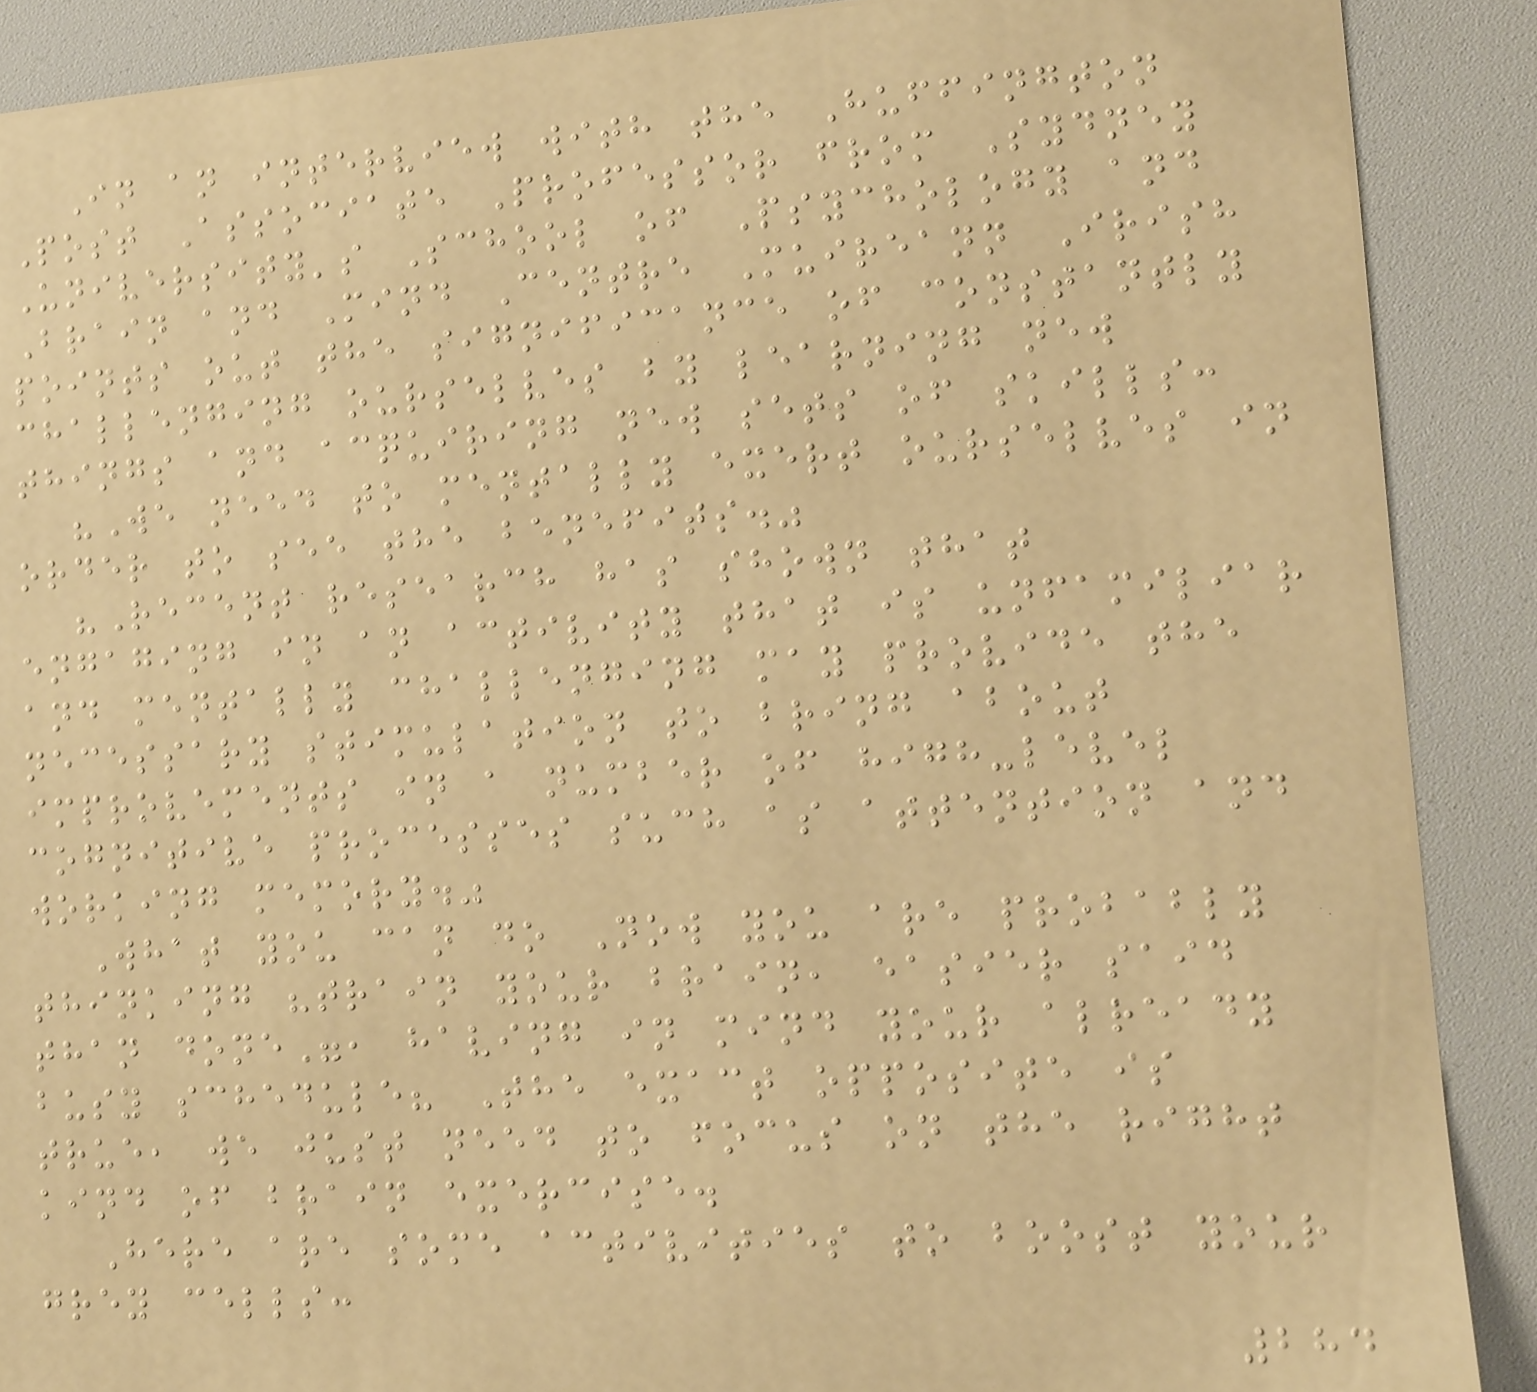In an interview with the Huffington
Post Associate Professor from Sydney
University's School of Psychology and
Brain and Mind Centre Muireann Irish
points out the significance of constantly
challenging ourselves by learning new
things and acquiring new sets of skills:
"We need to mentally exert ourselves in
order to see the benefits."
"Recent research has shown that
engaging in an activity that is unfamiliar
and mentally challenging may provide the
necessary stimulation to bring about
improvements in a number of high-level
cognitive processes such as attention and
working memory."
What you can do Now you are probably
thinking "train your brain, easier said
than done", having in mind your already
busy schedule? The exact opposite is
true, we just need to focus on the right
kind of brain exercise.
Here are some activities to boost your
grey cells:
284
